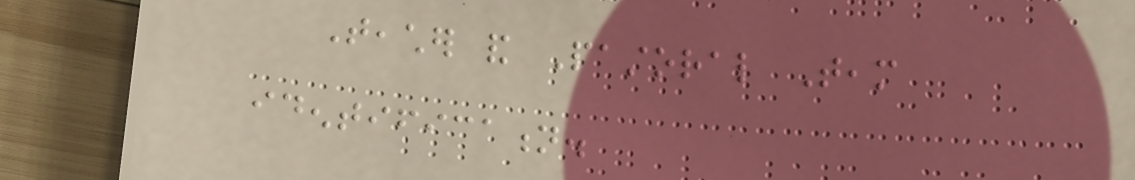Teacher and Pastoral Team
identification.
